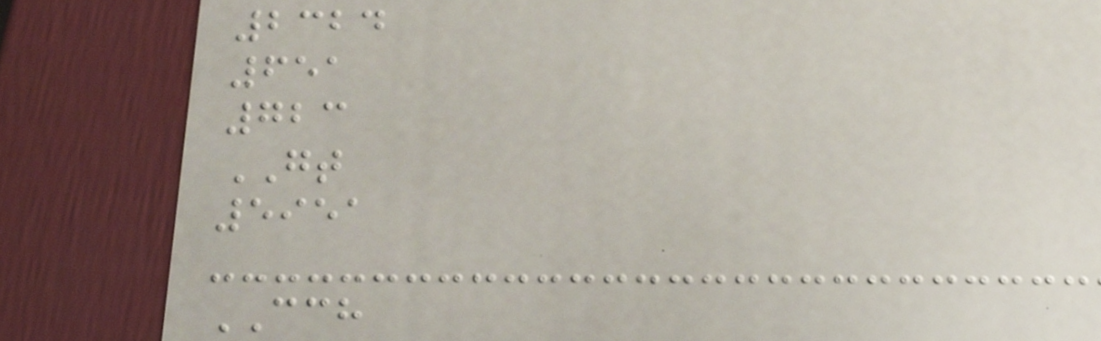2324
651
723
GT
5951
CCH
